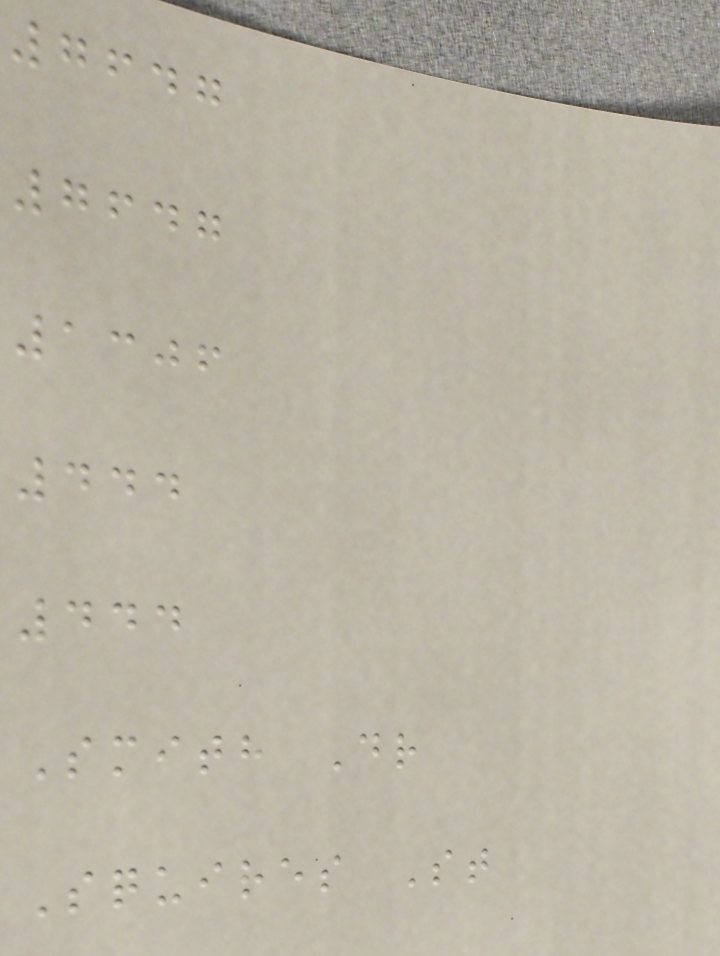7647
7647
1306
444
444
Smith Dr
Squires St
